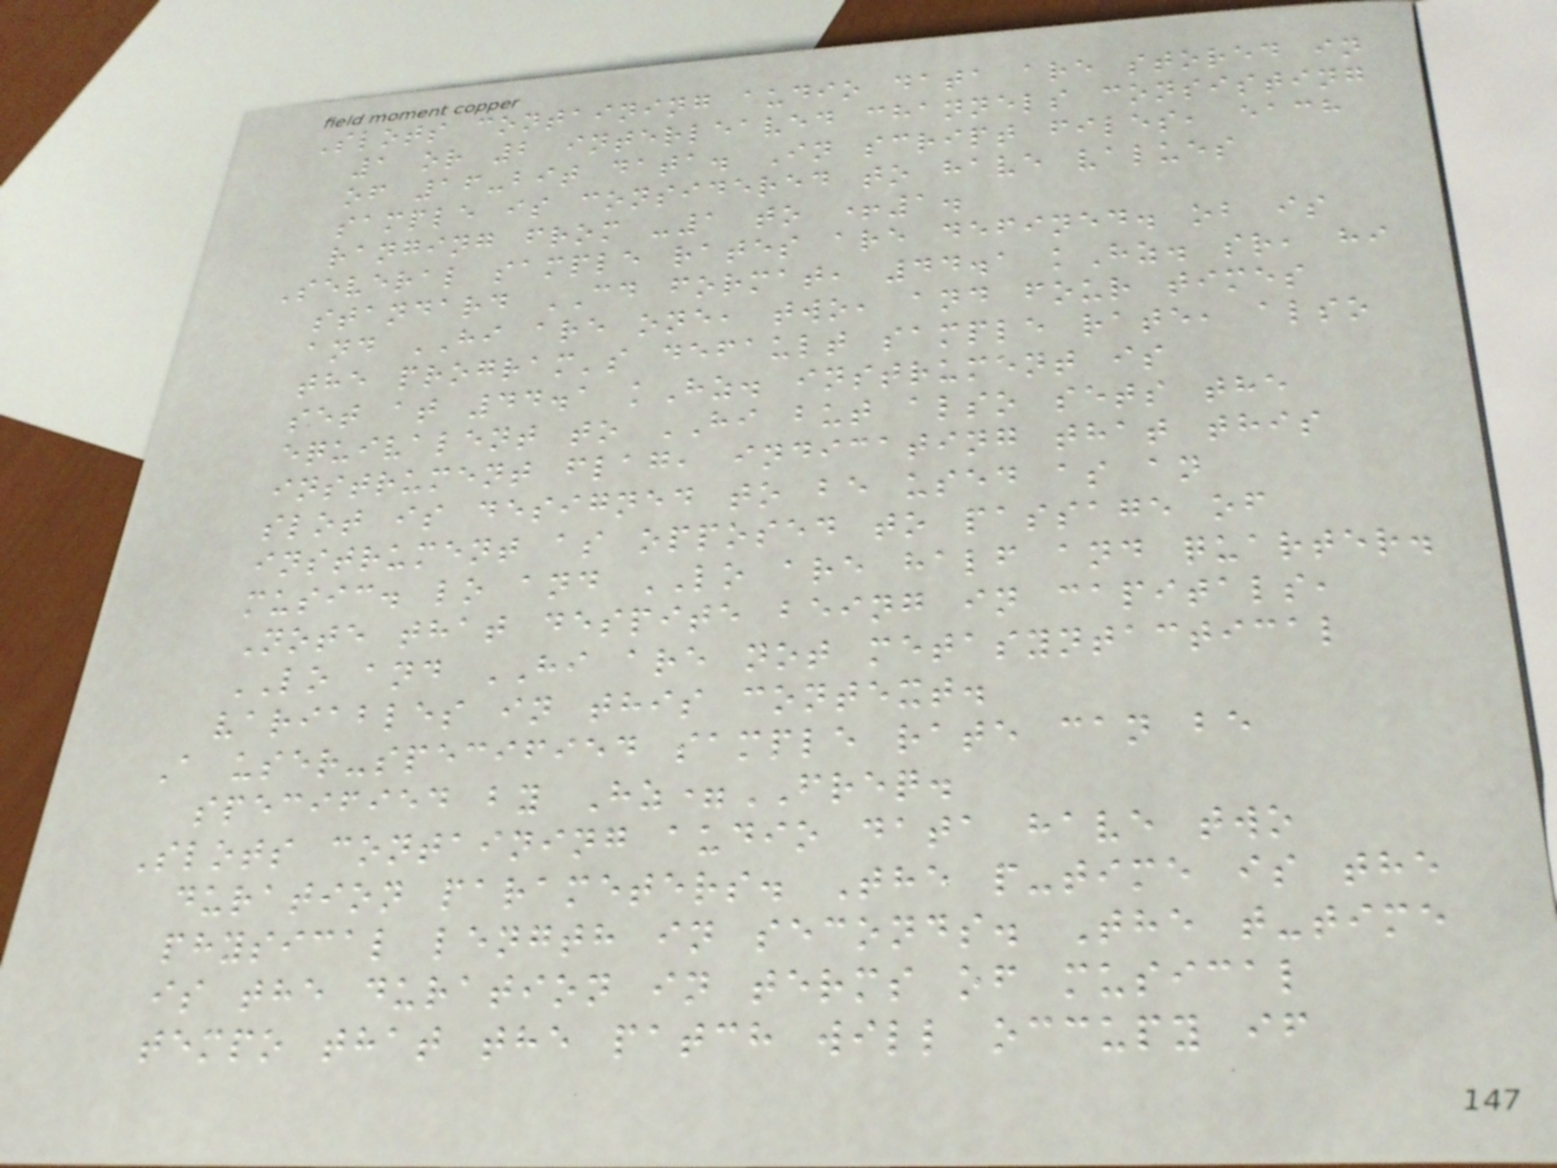Slots containing audio data are stored in
1 or 2 interleaved channels consisting
of 16-bit data. In script files, each
sample is considered to have values
ranging from -1 to +1.
Several sample rates are defined. ob is
standard CD format, 44.1 kHz. sr, hi
and HI are one, two, and four times
the program's default sample rate, also
set at 44.1 kHz. instrument is
equivalent to HI but also sets the
instrument flag, indicating that this
slot is designed to be used as an
instrument as opposed to passage of
music. lo and LO are half and quarter.
Note that despite being in capitals,
LO and HI are not metasyntactical
variables in this context.
A user-specified sample rate can be
specified by Hz=FREQ.
Slots containing audio data have two
duration parameters. The p-time is the
physical length in seconds. The t-time
is the duration in terms of musical
tempo that the patch will occupy if
